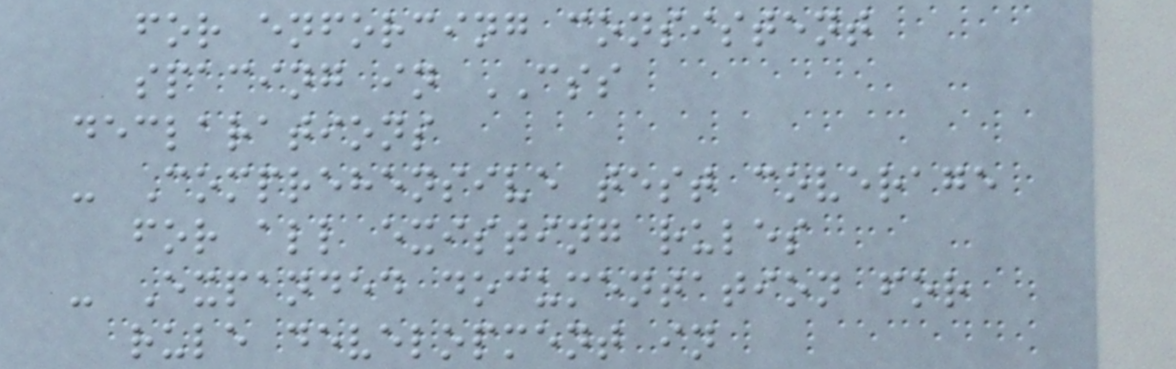for enforcing consistent
spacing in CSS
declarations
- Comprehensive test coverage
for all existing rules
- Expanded documentation for
rule development in
